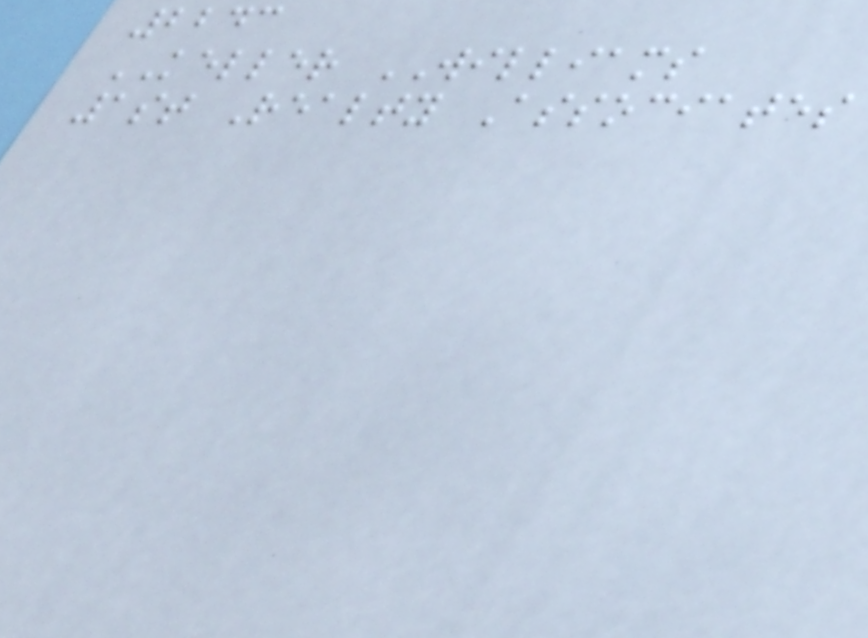2243
KELLER WILLIAMS
1st Realty Associates
